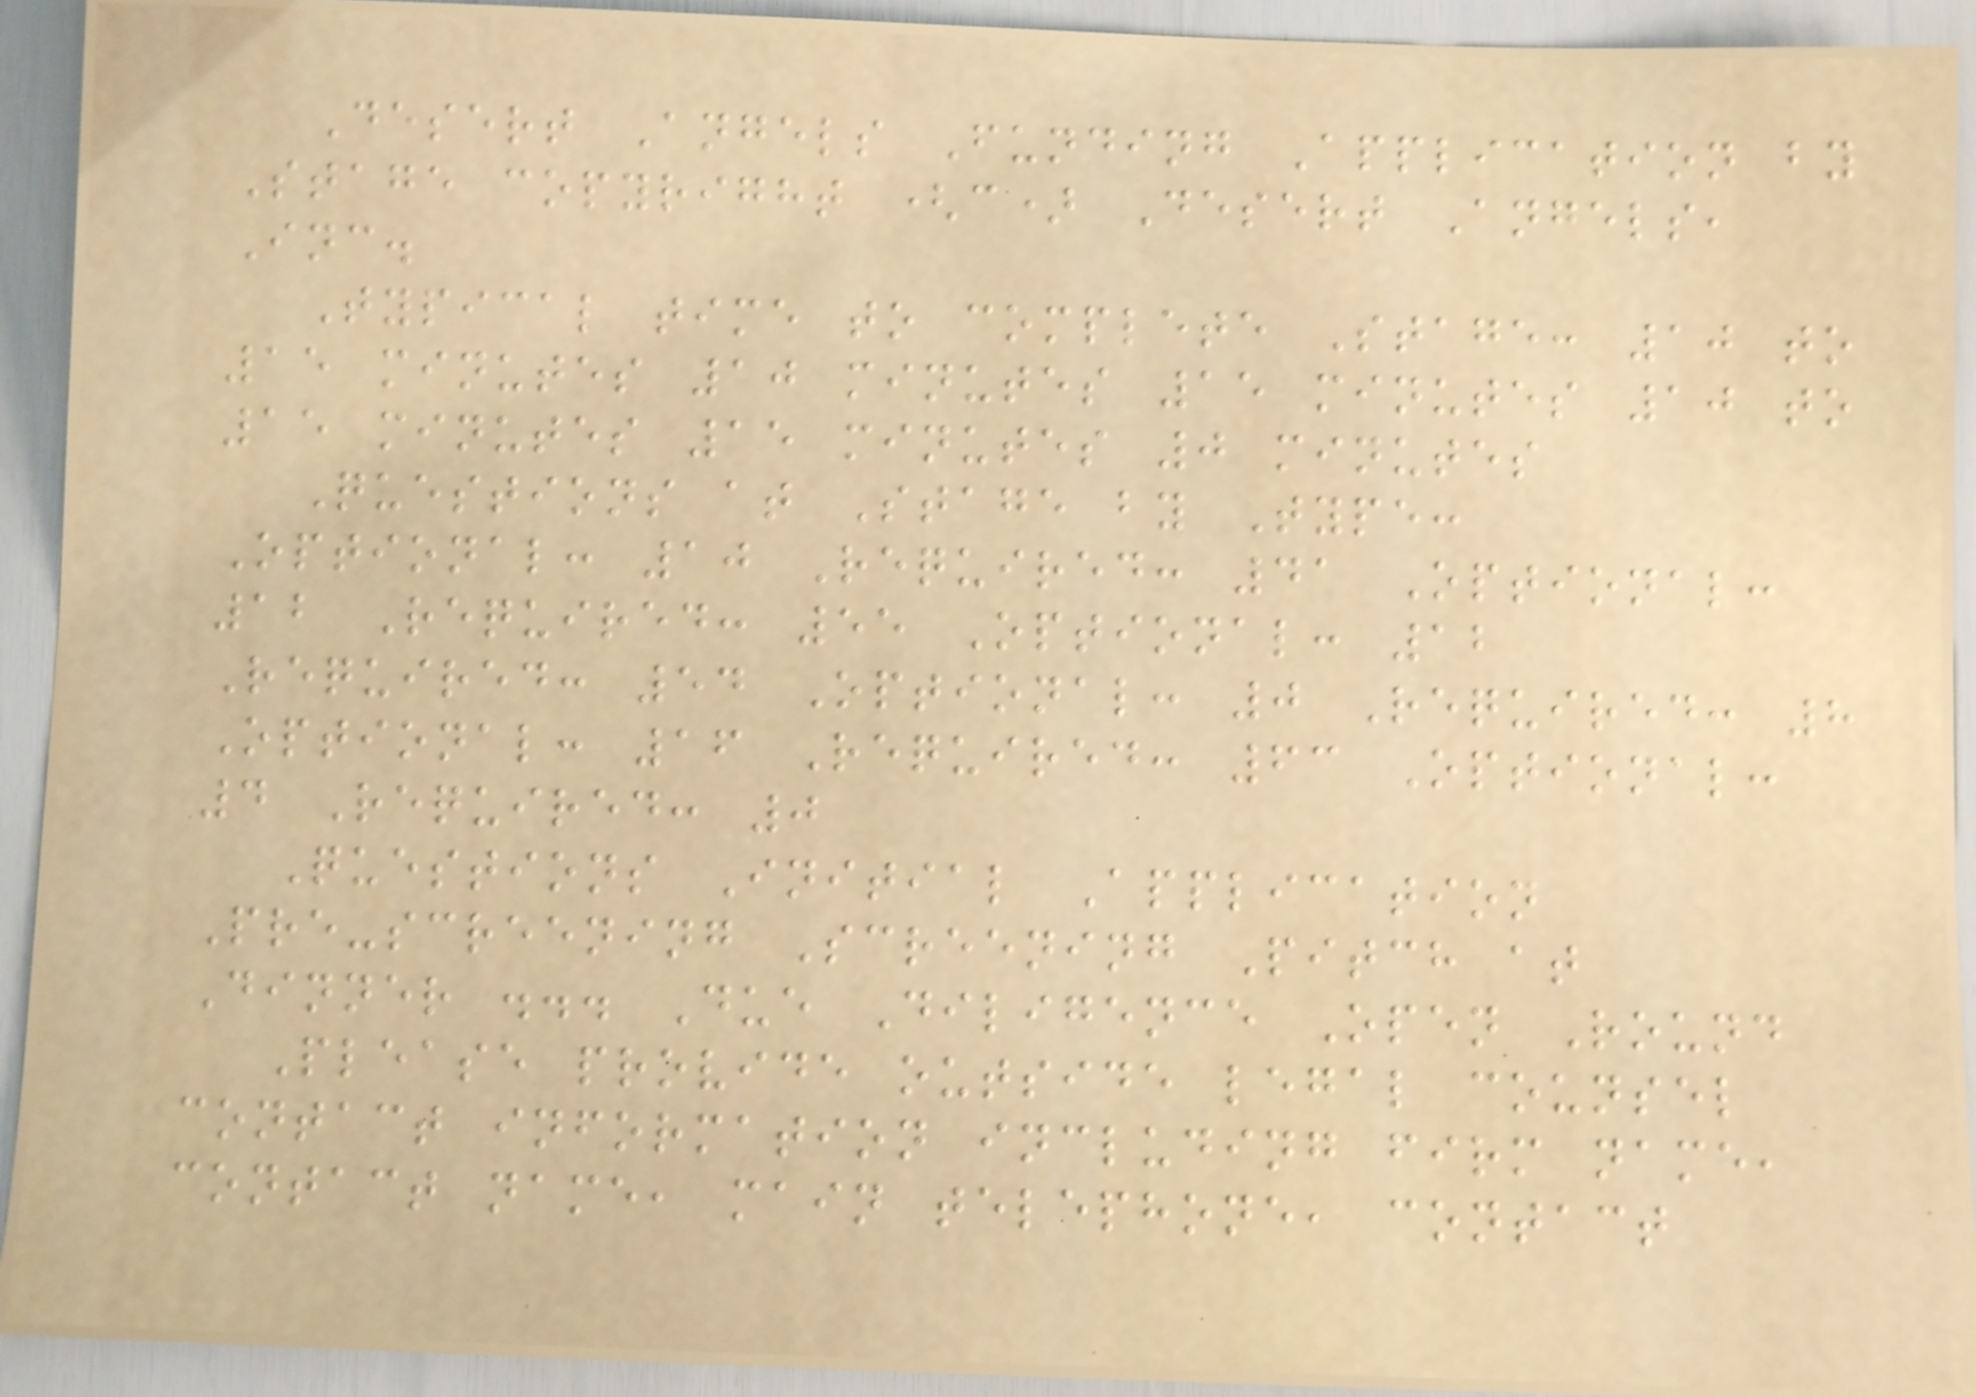Desert Angels Funding Application by
Stage copyright (c) Desert Angels,
Inc.
Typical time to complete Stage: 10 to
15 minutes 10 minutes 15 minutes 10 to
15 minutes 15 minutes 0 minutes
Questions at Stage by Type:
Optional: 10 Required: 41 Optional:
12 Required: 55 Optional: 12
Required: 54 Optional: 0 Required: 8
Optional: 16 Required: 63 Optional:
4 Required: 0
Questions Initial Application
Pre-screening Screening Pitch at
Dinner ... Due Diligence Open Round
Please provide outside legal counsel
contact information including firm name,
contact name, main telephone, contact
